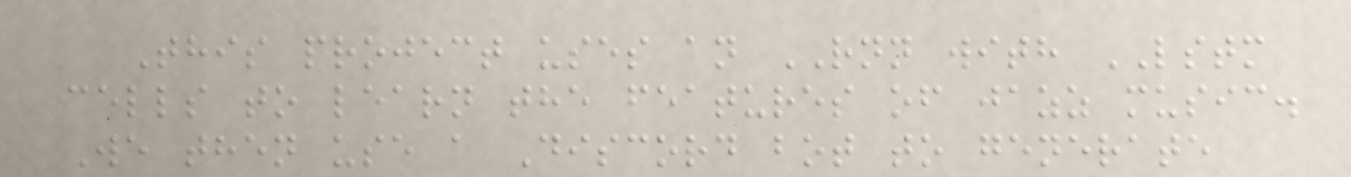This project uses an RNN with LSTM
cells to learn the features of jazz music.
We then use a Discord bot to generate
